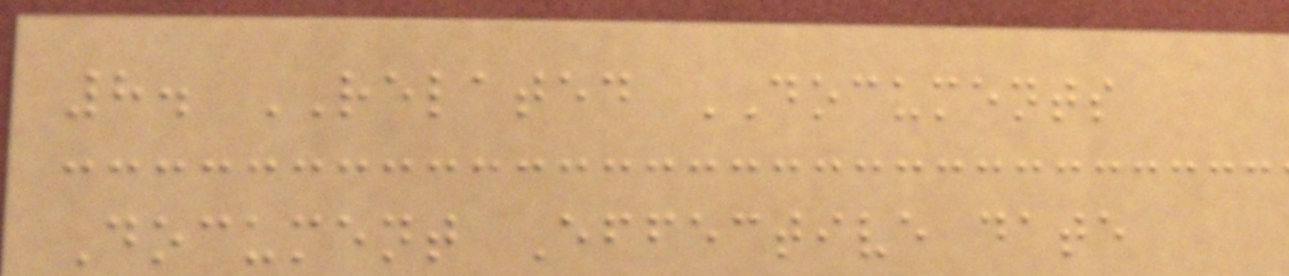8. RELATED DOCUMENTS
Document Effective date
